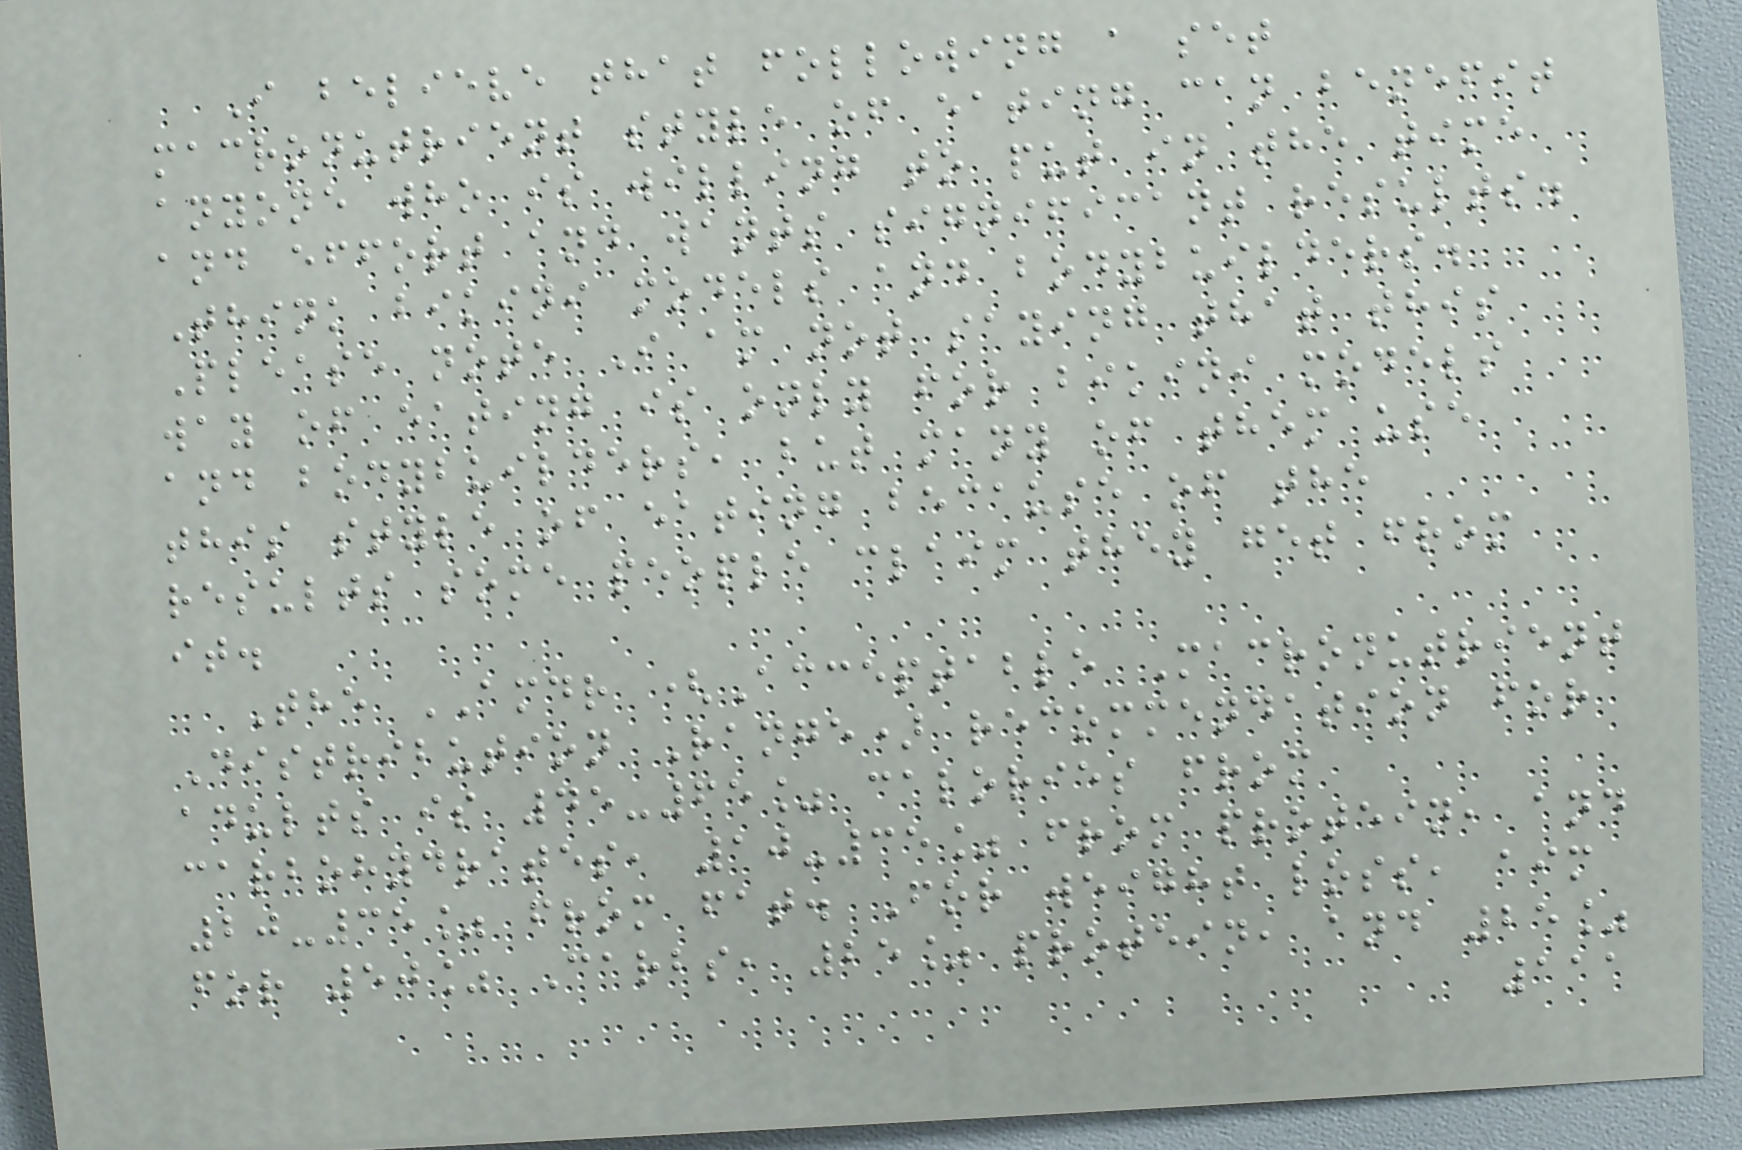I believe that following a set
macronutrient style of eating can benefit
anyone who is willing to put in the time
and effort and wants significant results.
Think bikini models and bodybuilders.
Please note I am not saying that this
way of eating is only for bikini models
and bodybuilders, but many of them use
this style of eating because of the
results some people claim they get from
it.
The AMDR (Acceptable Macronutrient
Distribution Range) recommendation for
adults is 45-65% calories from
carbohydrates, 10-35% from protein, and
20-35% from fat. For weight loss, aim
for 50% Carbs, 25% protein, and 25%
111
